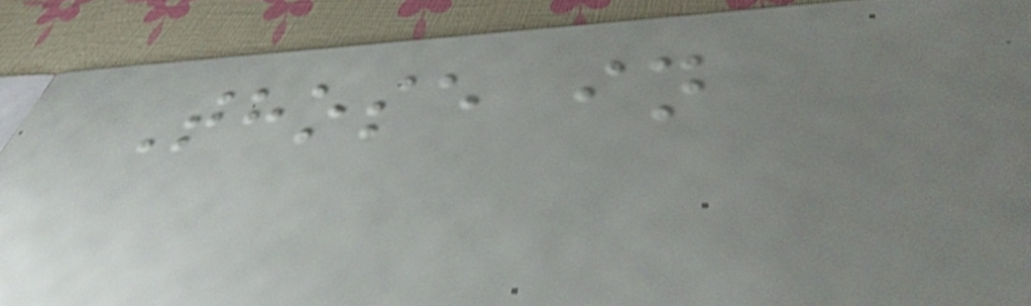Those in
